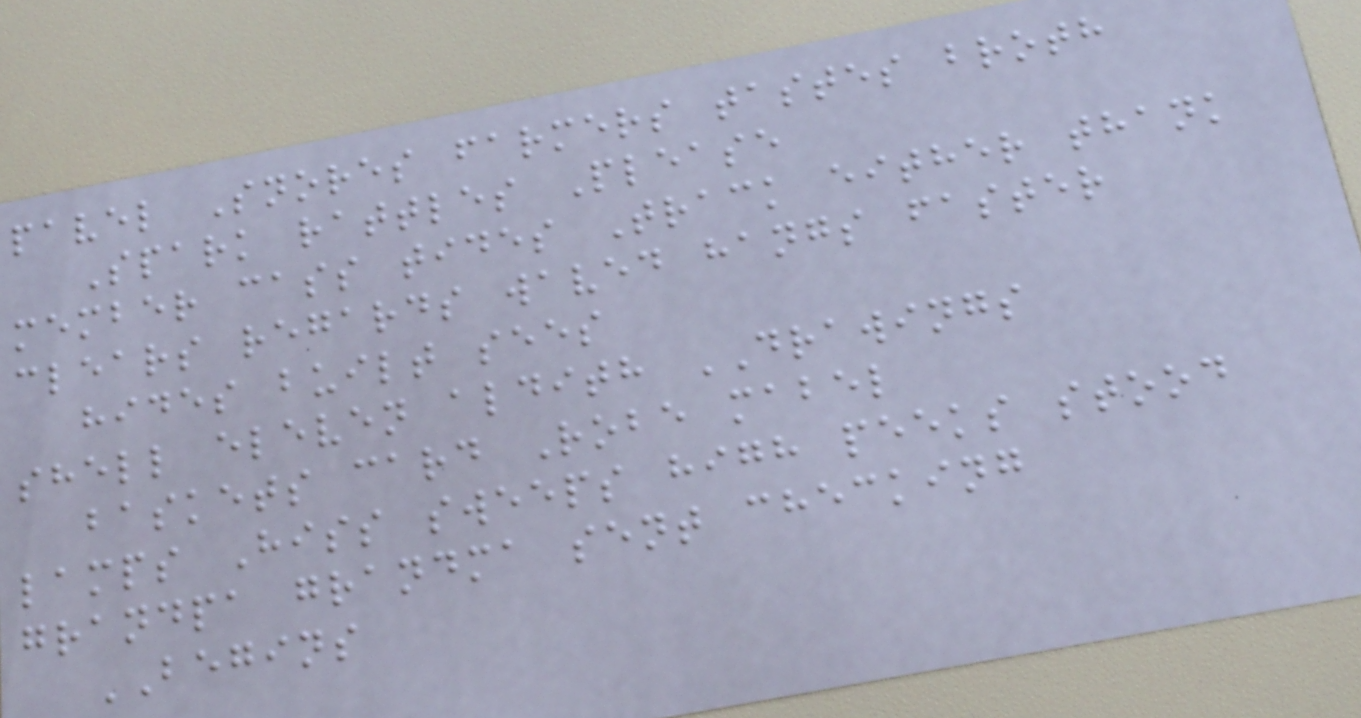pavel Snores farmers tastes broth
Spark rattles Please
member cass tides Track either thank
clears regards waved hangs faster
hides built sees
shell eleven aldith DRAWINGS
baskets card Robe mabel
lamps Hiss sweeps high peeks stood
grandpa grandma sent checking
BEGINS
